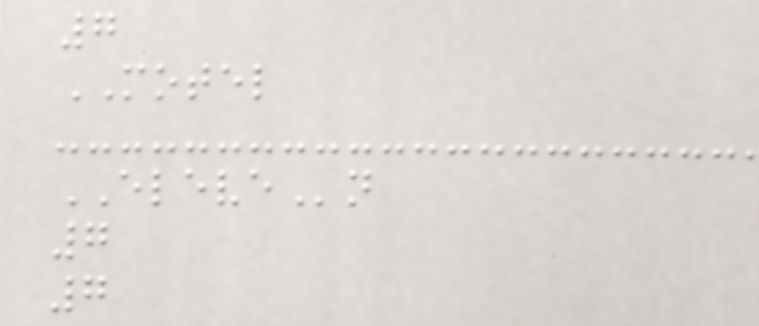7
MOTEL
ELEVEn
7
7
